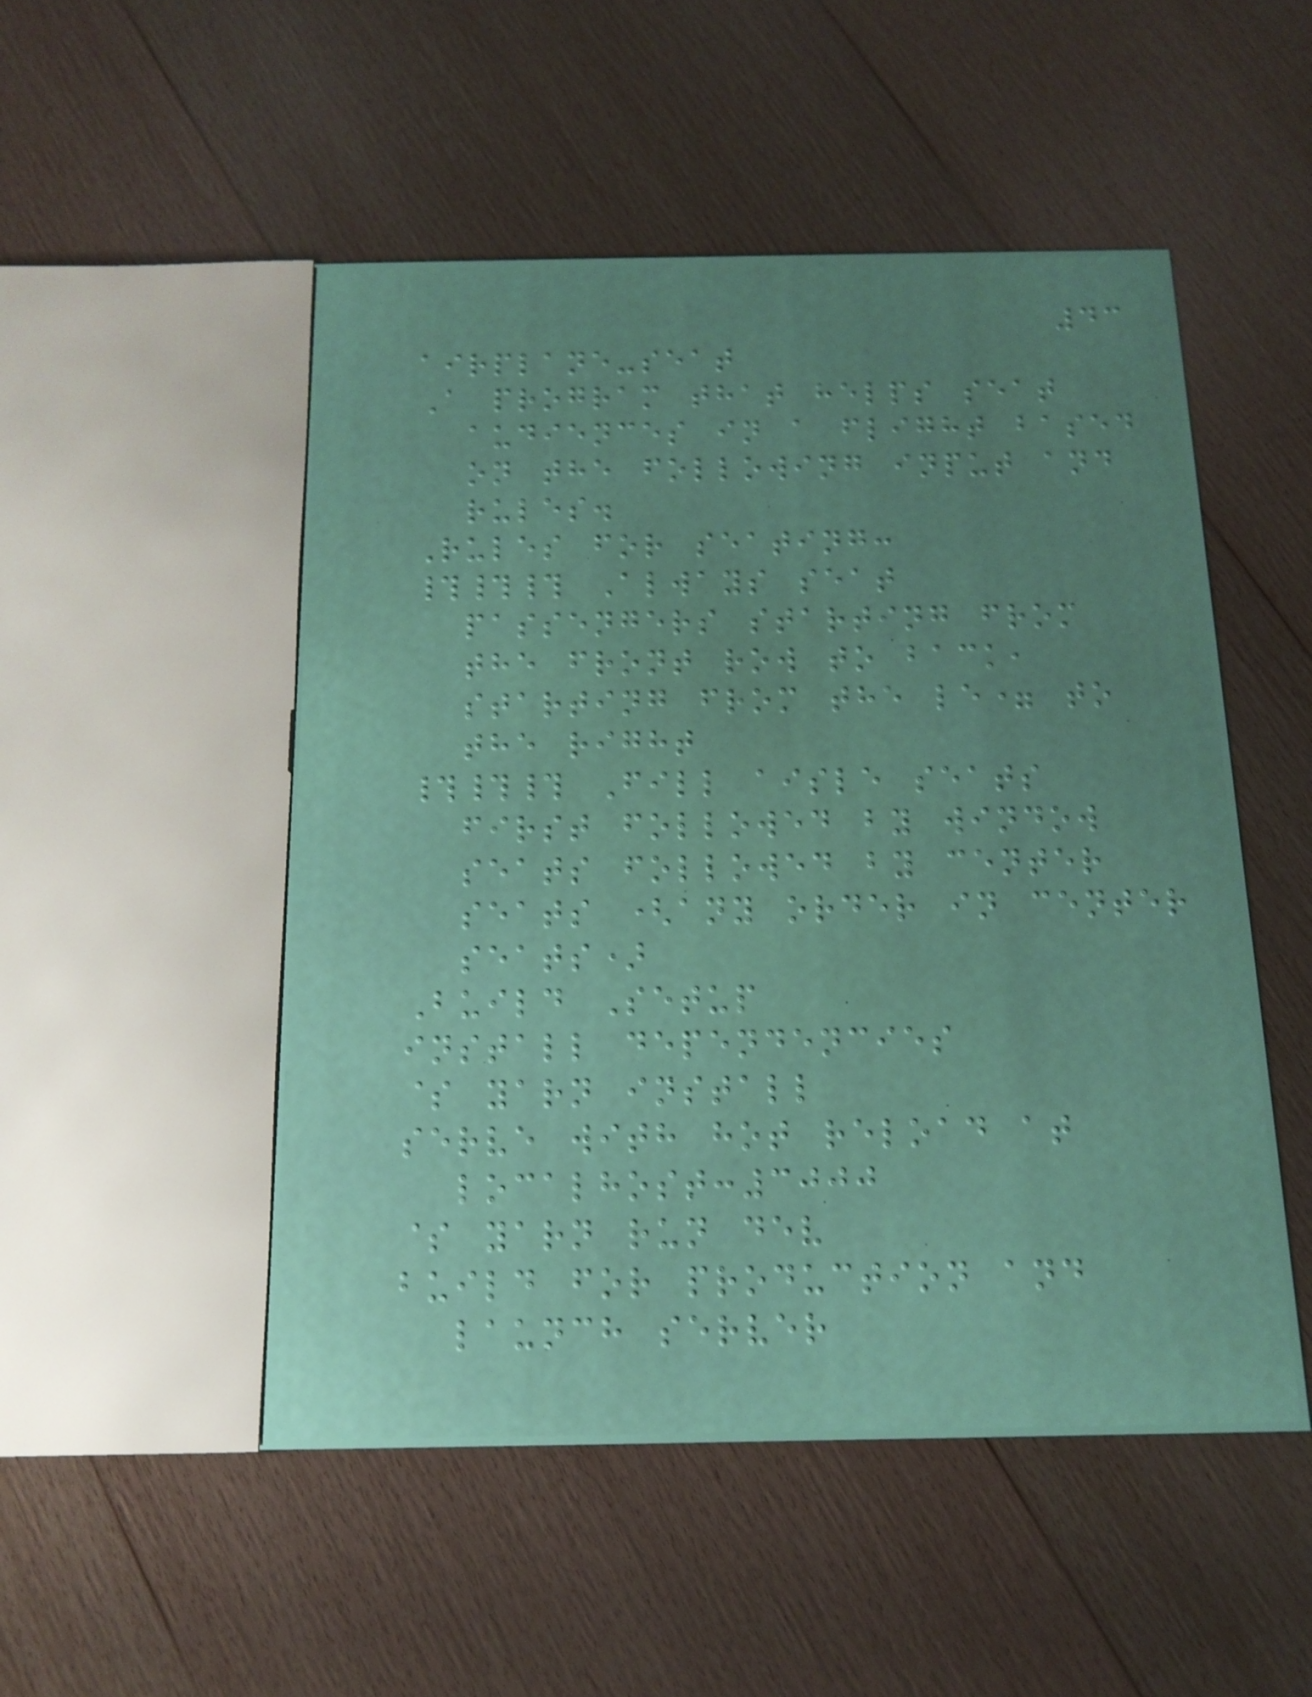43
airplane-seat
A program that helps seat
audiences in a flight based
on the following input and
rules.
Rules for seating:
### Always seat
passengers starting from
the front row to back,
starting from the le= to
the right
### Fill aisle seats
first followed by window
seats followed by center
seats (any order in center
seats)
Build Setup
install dependencies
$ yarn install
serve with hot reload at
localhost:3000
$ yarn run dev
build for production and
launch server
